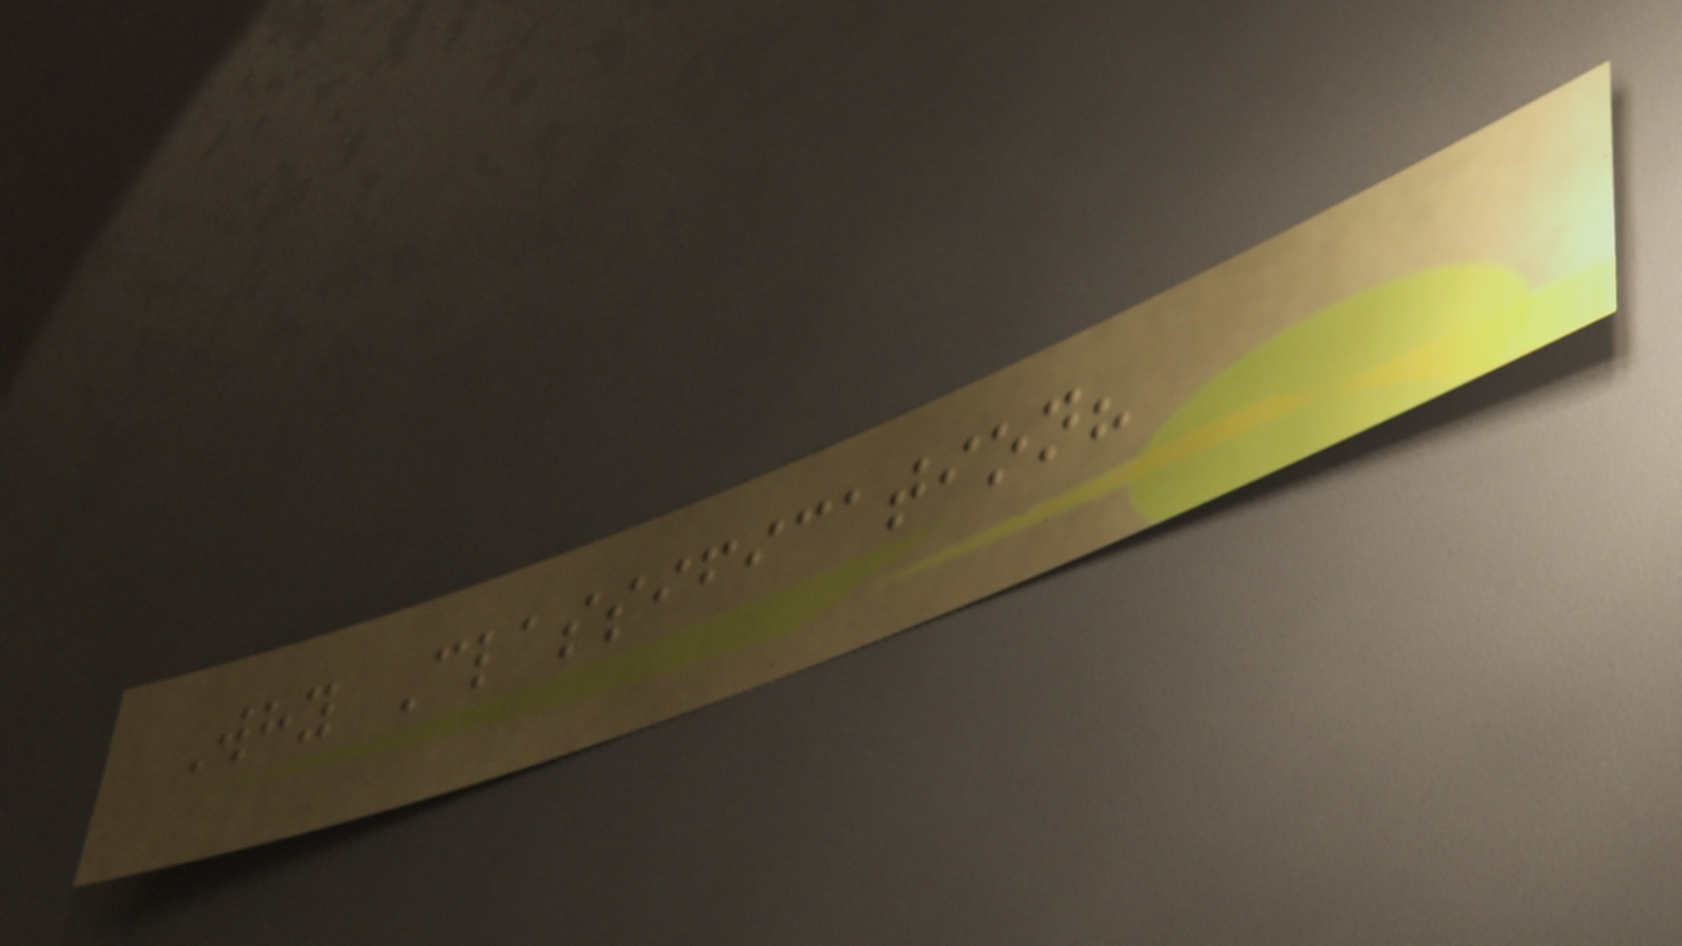Why Classification?
